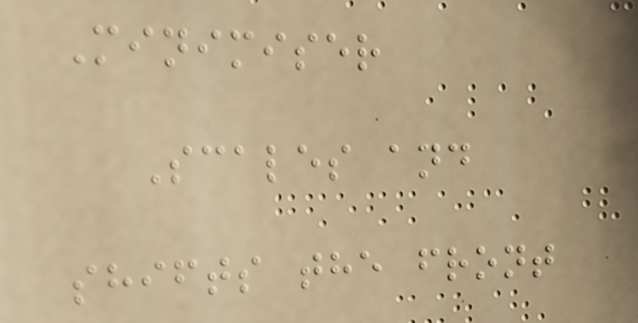Minimiser
Scales and
shifts the front
